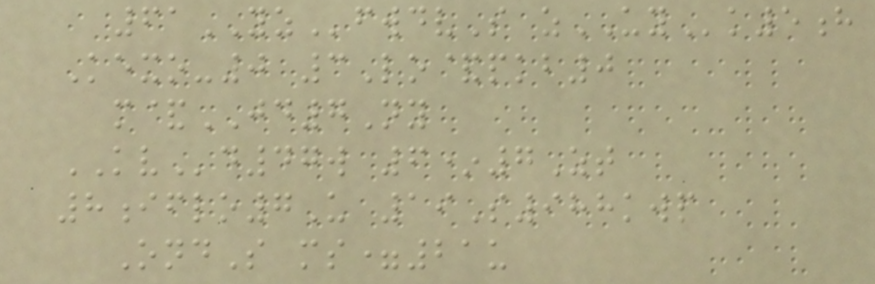61YZfwdvS zUYk5h
Kexo-0 3Lo&pkb0
m&JD7Ny
KVd47w 6*7Zt
8iflo7U 19S988kwp
OndS ms=21u
